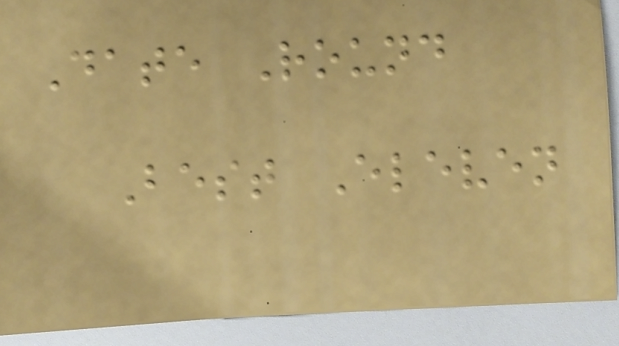Date Round
Best Eleven
